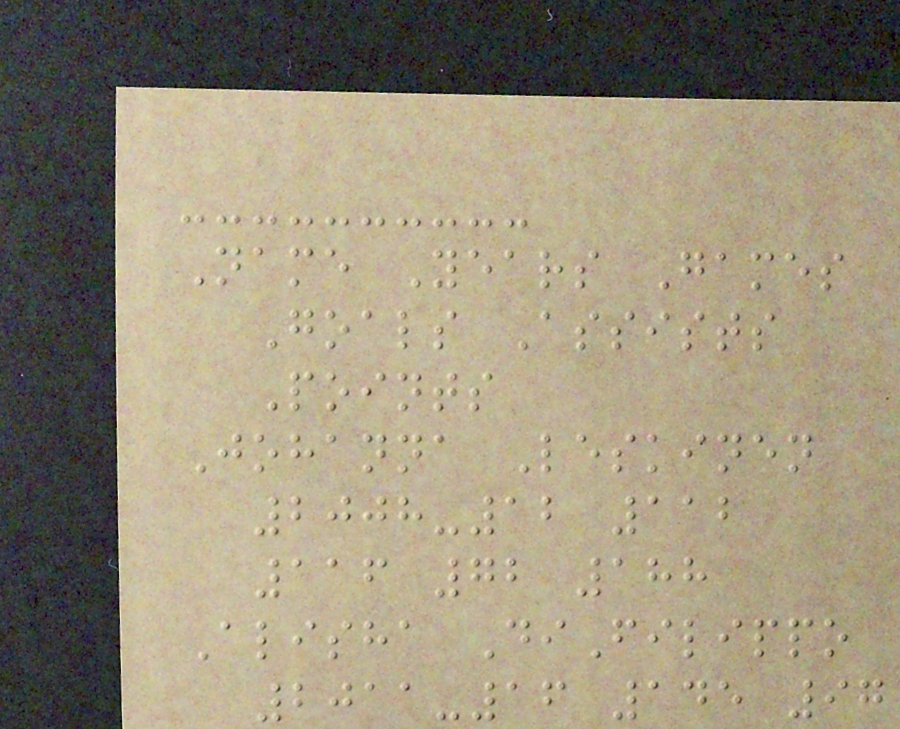Name Years Games
Goals Assists
Points
Johanna Leskinen
2008-12 112
116 72 188
Alisha DiFilippo
2011-16 145 97
